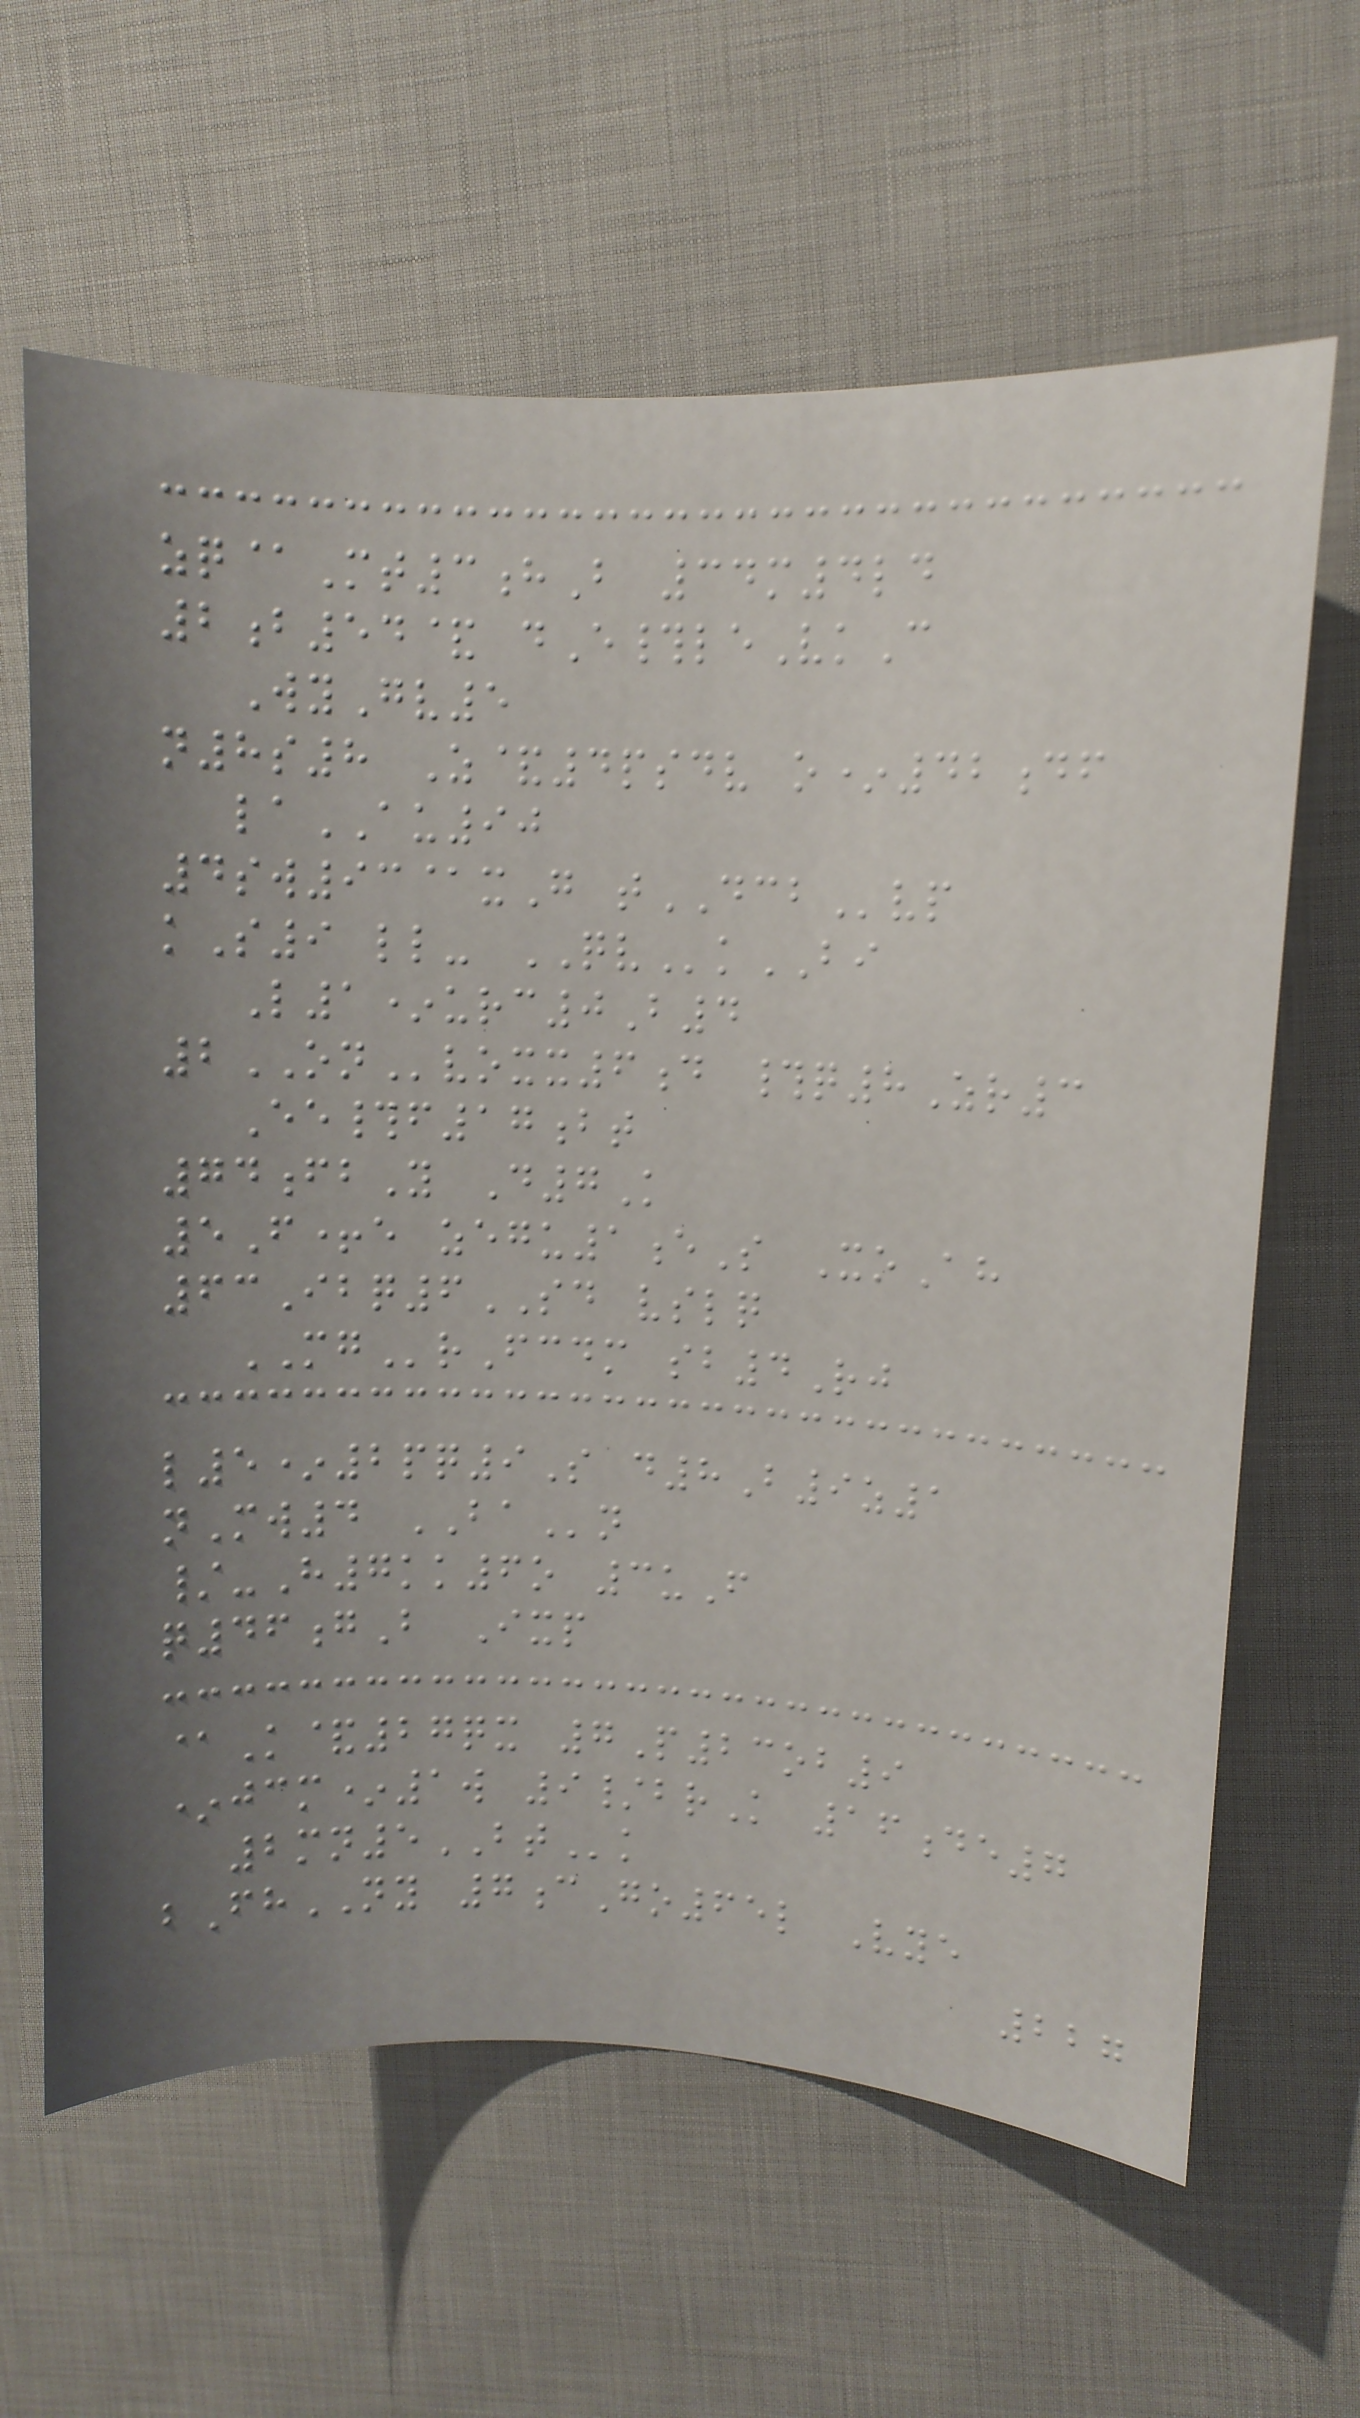zq@Mt3hB 34m4ld
2b54& dE#leVkC
WyGv5
n8s8 Z&4psdv o*42df
laAU90
4sw93@xG tDCBvp
kS9 ll- QVkBI
L1*urc0B4
2ONvoxx6d #q8Zr3
Ee#f17bt
74fbY D7K
5F+e zegu1eS XoAh
63Ibq6SD vslq
MGrFcdm sb4Rj
l5*2pq9S d8B9z1
nMw4 BAn
/-H7kk6o 3uF
q46gB Ixp
@K&27qx 7P23ob9
*jcm*1w 9/brK 16de7
2mn5BTk
bFhNY 7cGo65l Vye
227
